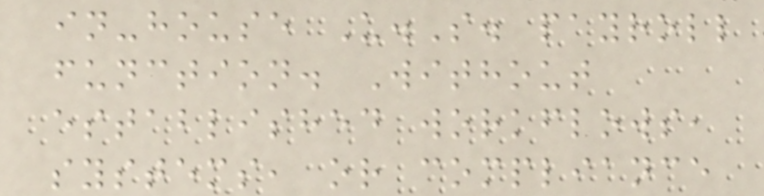in-house U.S. payroll
function. Without
established workflows,
systems, or compliance
